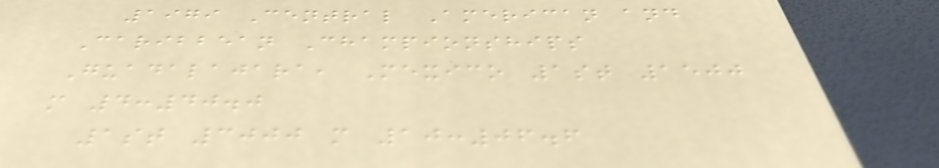1979 Central American and
Caribbean Championships
Guadalajara, Mexico 1st 1500
m 4:40.0
1st 3000 m 10:06.6
